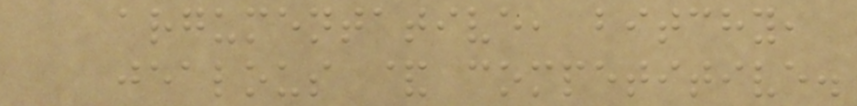argumentative, bitchy,
jealous & competitive.
